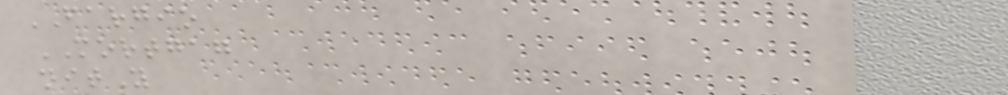FARGIO
MORTGAG
nitY
